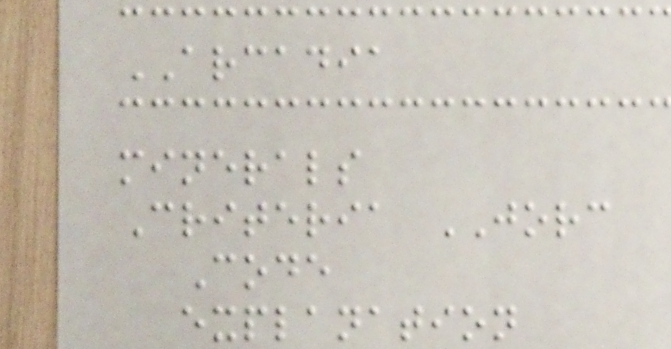ARCADIA
minerals
Criteria JORC
Code
explanation
